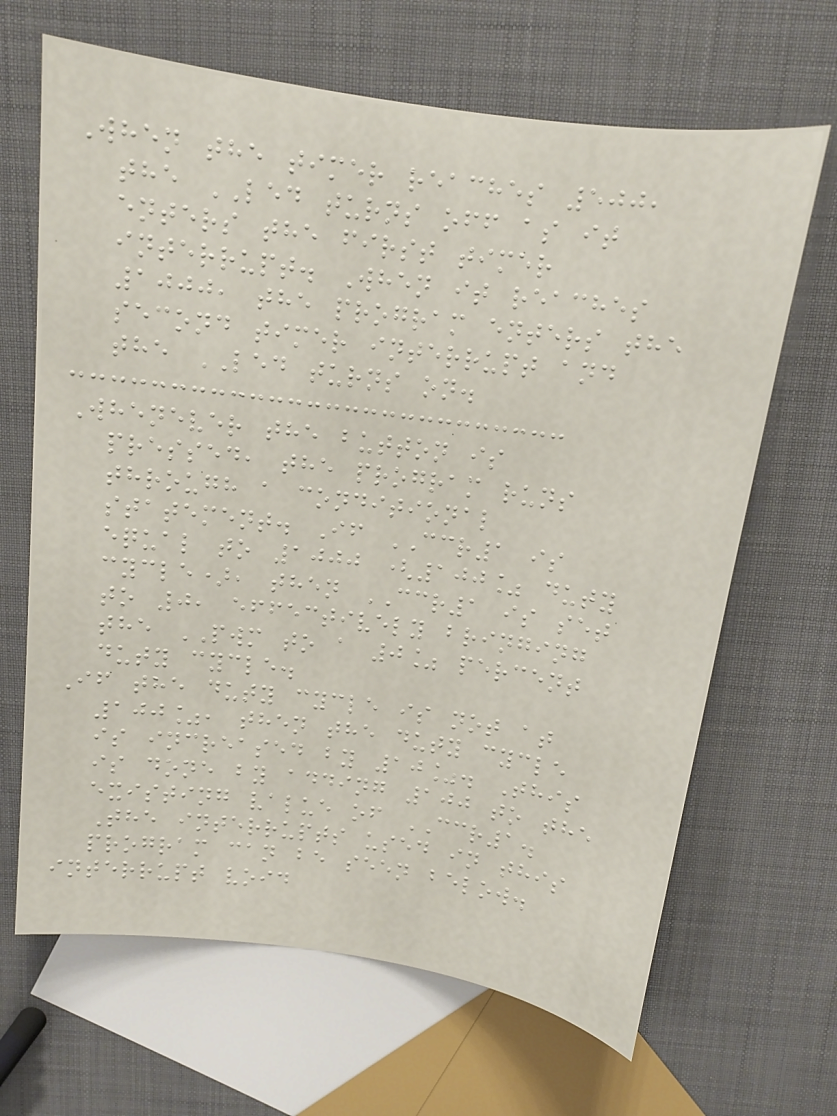When the timer reaches 500,
the LED turns off as it
enters the first timer
interrupt. When it reaches
1000, the program enters the
second timer interrupt and
the LED turns on.
Whenever the button is
pressed, the program runs
through a conditional
statement. If CCR1 is
equal to 1000 (100% duty
cycle), then CCR1 is set
to 0, effectively bringing
the PWM to a 0% percent
duty cycle.
If the duty cycle is not at
100%, then the duty cycle
is increased by 10%. This
is done by adding 100 to the
existing value of CCR1.
The interrupts used in this
program can be seen below.
interrupt void
